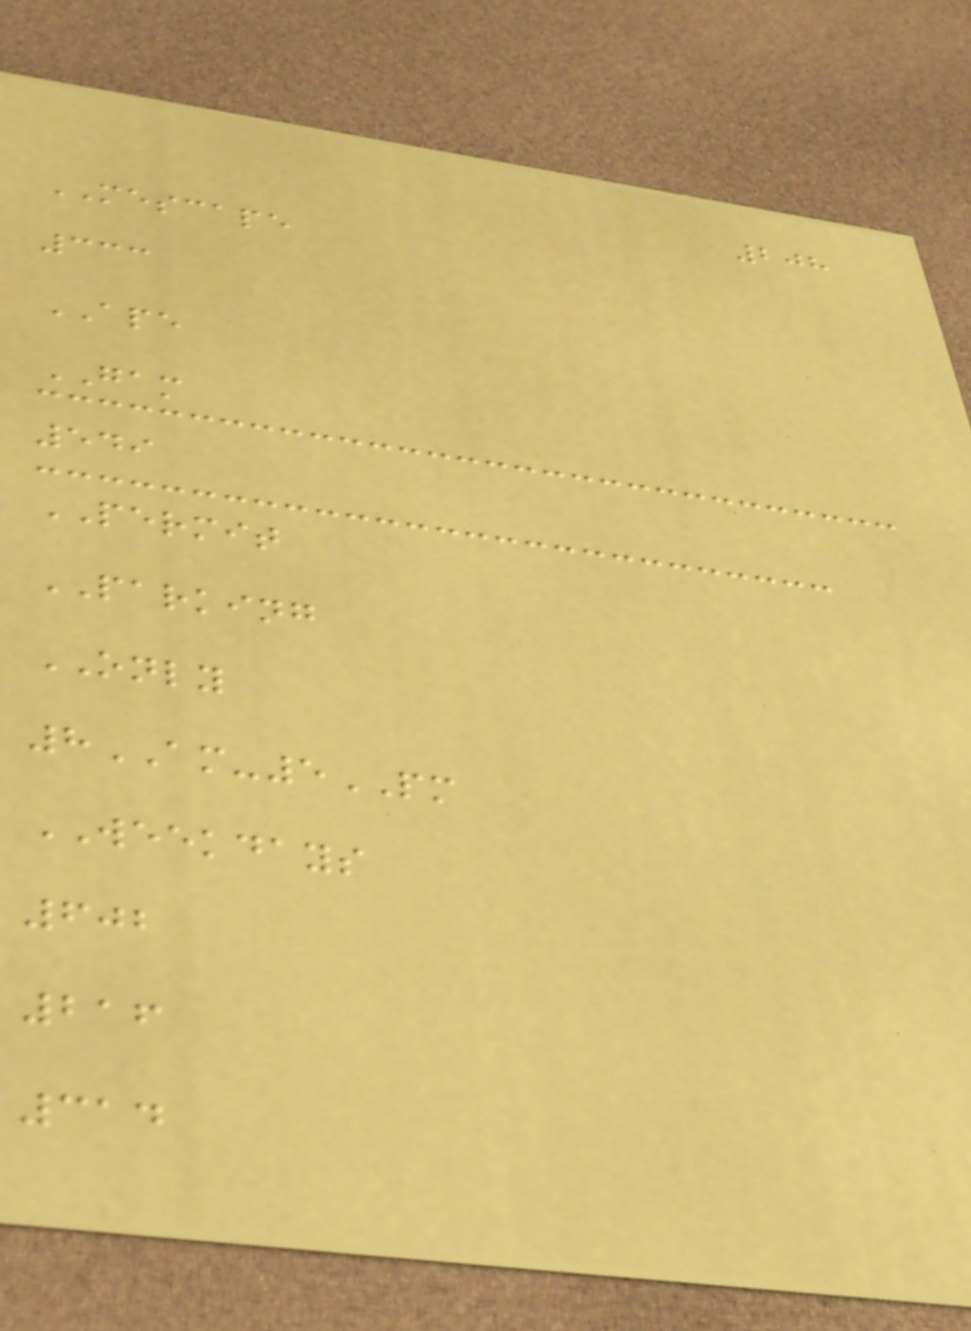208
MESCAPE
333
APE
GAM
549
PERMIT
PARKING
ONLY
8AM-5PM
WEEKDAYS
602
216
314
